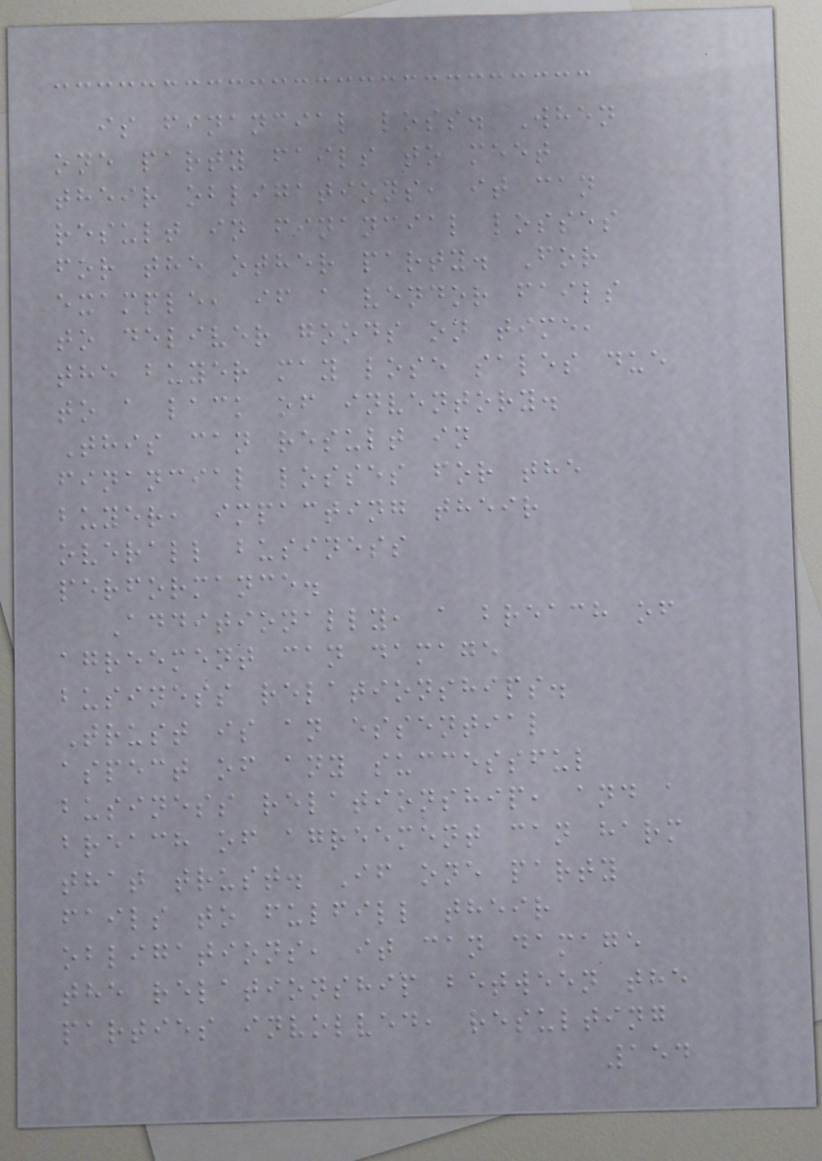is financial loss. When
one party fails to meet
their obligations, it can
result in financial losses
for the other party. For
example, if a vendor fails
to deliver goods on time,
the buyer may lose sales due
to a lack of inventory.
This can result in
financial losses for the
buyer, impacting their
overall business
performance.
Additionally, a breach of
agreement can damage
business relationships.
Trust is an essential
aspect of any successful
business relationship, and a
breach of agreement can harm
that trust. If one party
fails to fulfill their
obligations, it can damage
the relationship between the
parties involved, resulting
154
